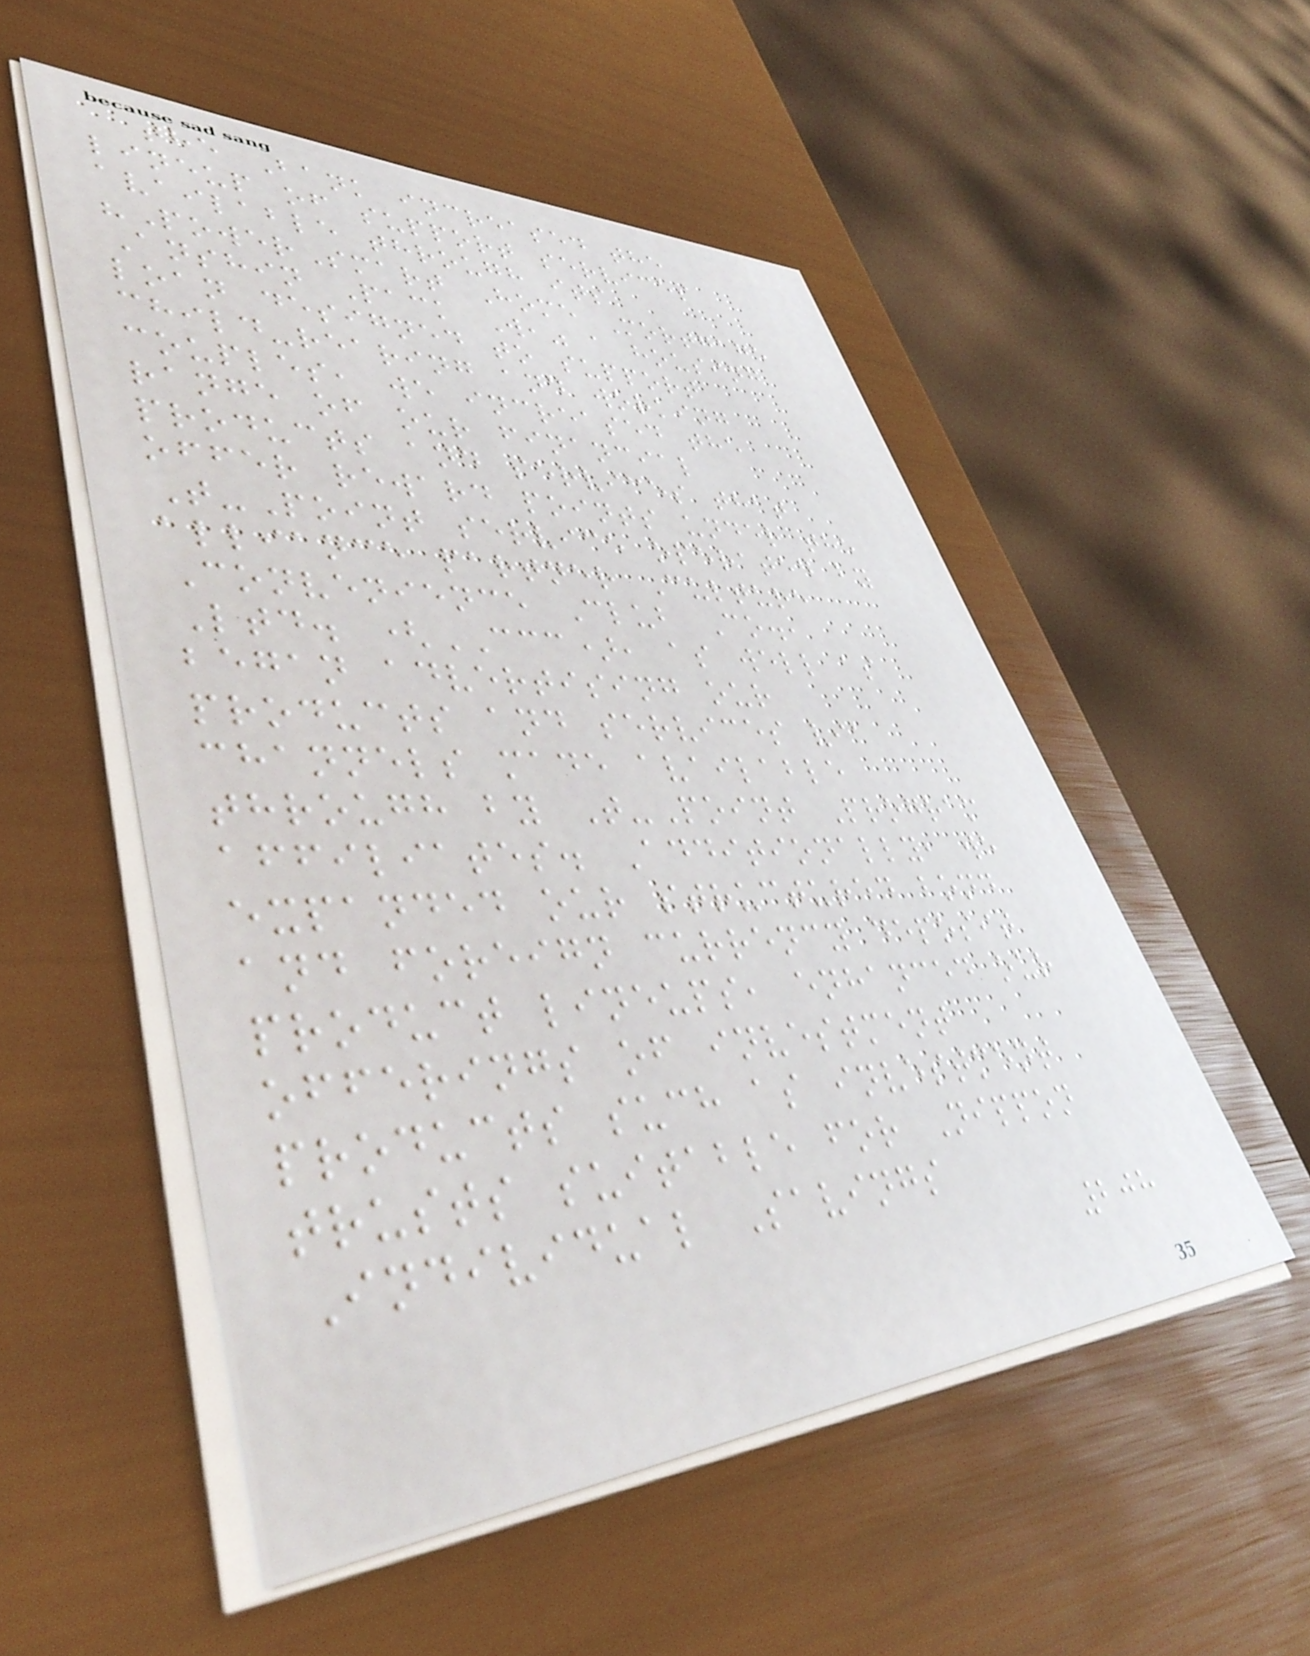the Bank increased the
lineup of support services
available through its
"PowerSmart Home Mortgage
Anshin Pack W," a housing
loan designed to support
child-rearing and working
couples, we increased the
range of our financial
products and services that
offer reward points under the
T-Point service operated by
alliance partner Culture
Convenience Club Co.,
Ltd. (CCC), as well as
began advertising our
products and services via
channels made available
through by T-Point Program
affiliates. Additionally, we
expanded our structured bond
and foreign currency deposit
product lineups, enhanced our
offerings of investment
products such as investment
trusts suitable for Nippon
Individual Savings
208
